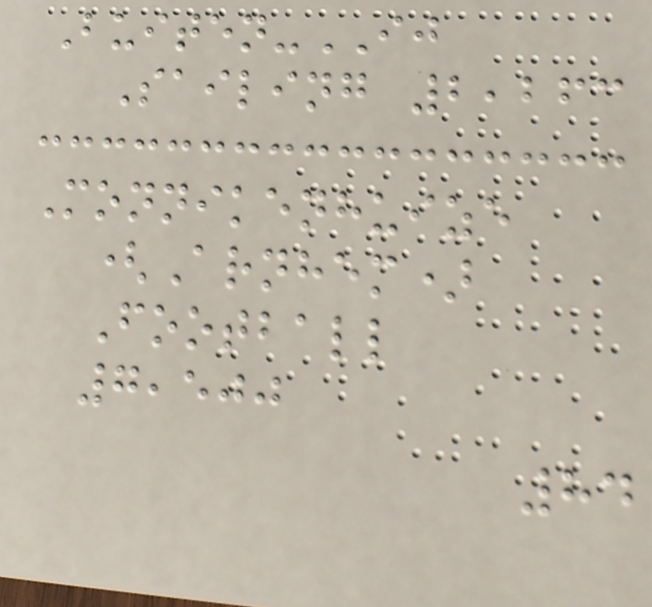Buiten-IJ
Sailing 2,263
Monnikenhuize
(Arnhem)
Football
7,500
84
